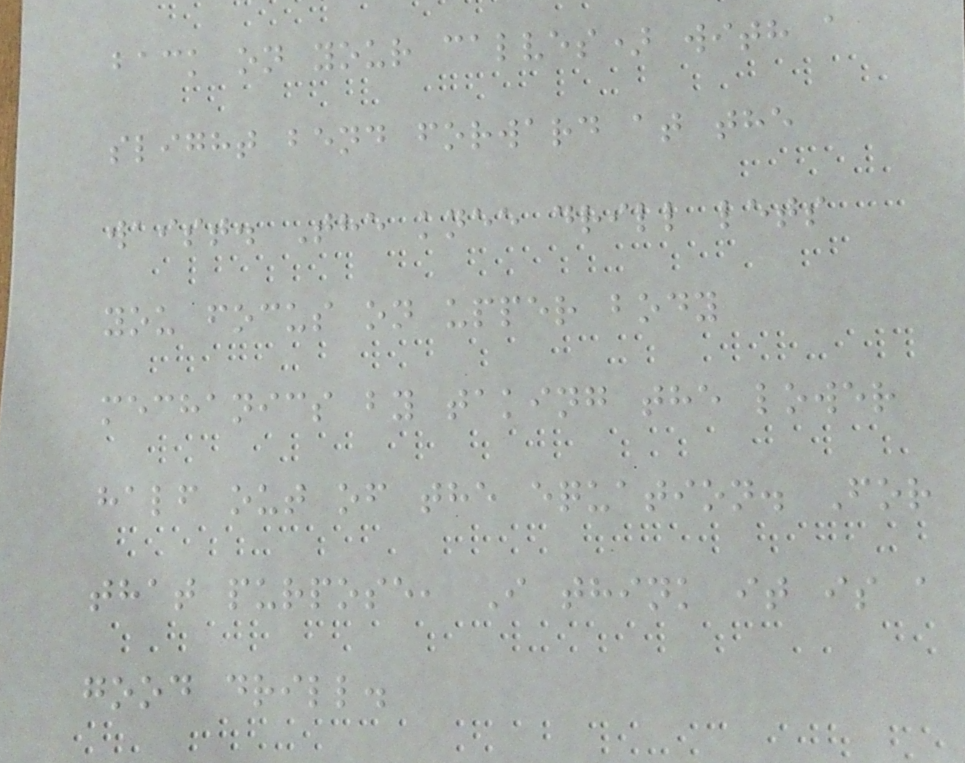back on your calves) with a
slight bend forward at the
waist. The knee drill lets
you focus on upper body
mechanics by taking the lower
half out of the equation. For
that purpose, I think it is a
good drill.
